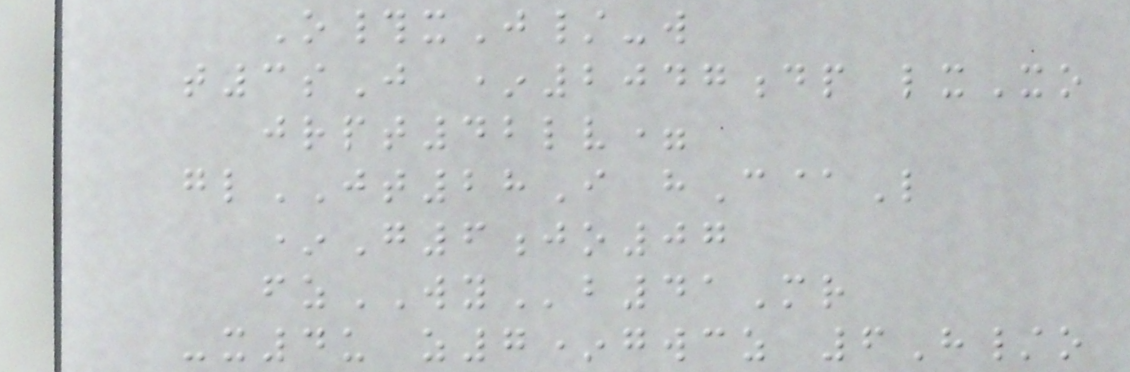O#xJ/-w
t3sJ *2047dp lxXo
jrpt42lv=
glJT28I hC@L
*G6jo07
fzWYb41Mr
-x4u z7*gwcz 6H/o
